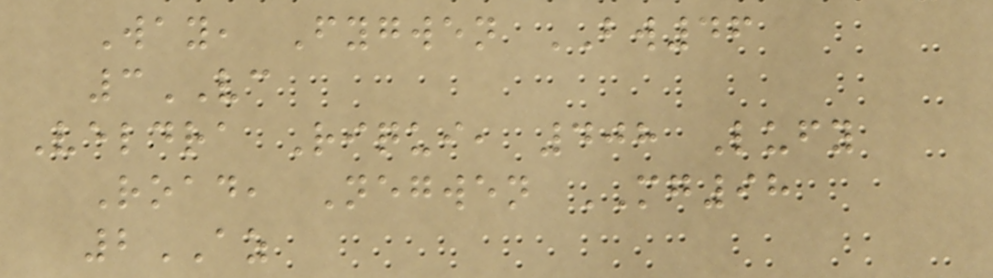Way, Fygwen BW46
3VC
Veldra Riqui, 408 Lufy
Road, Negwen MG98
2AZ
